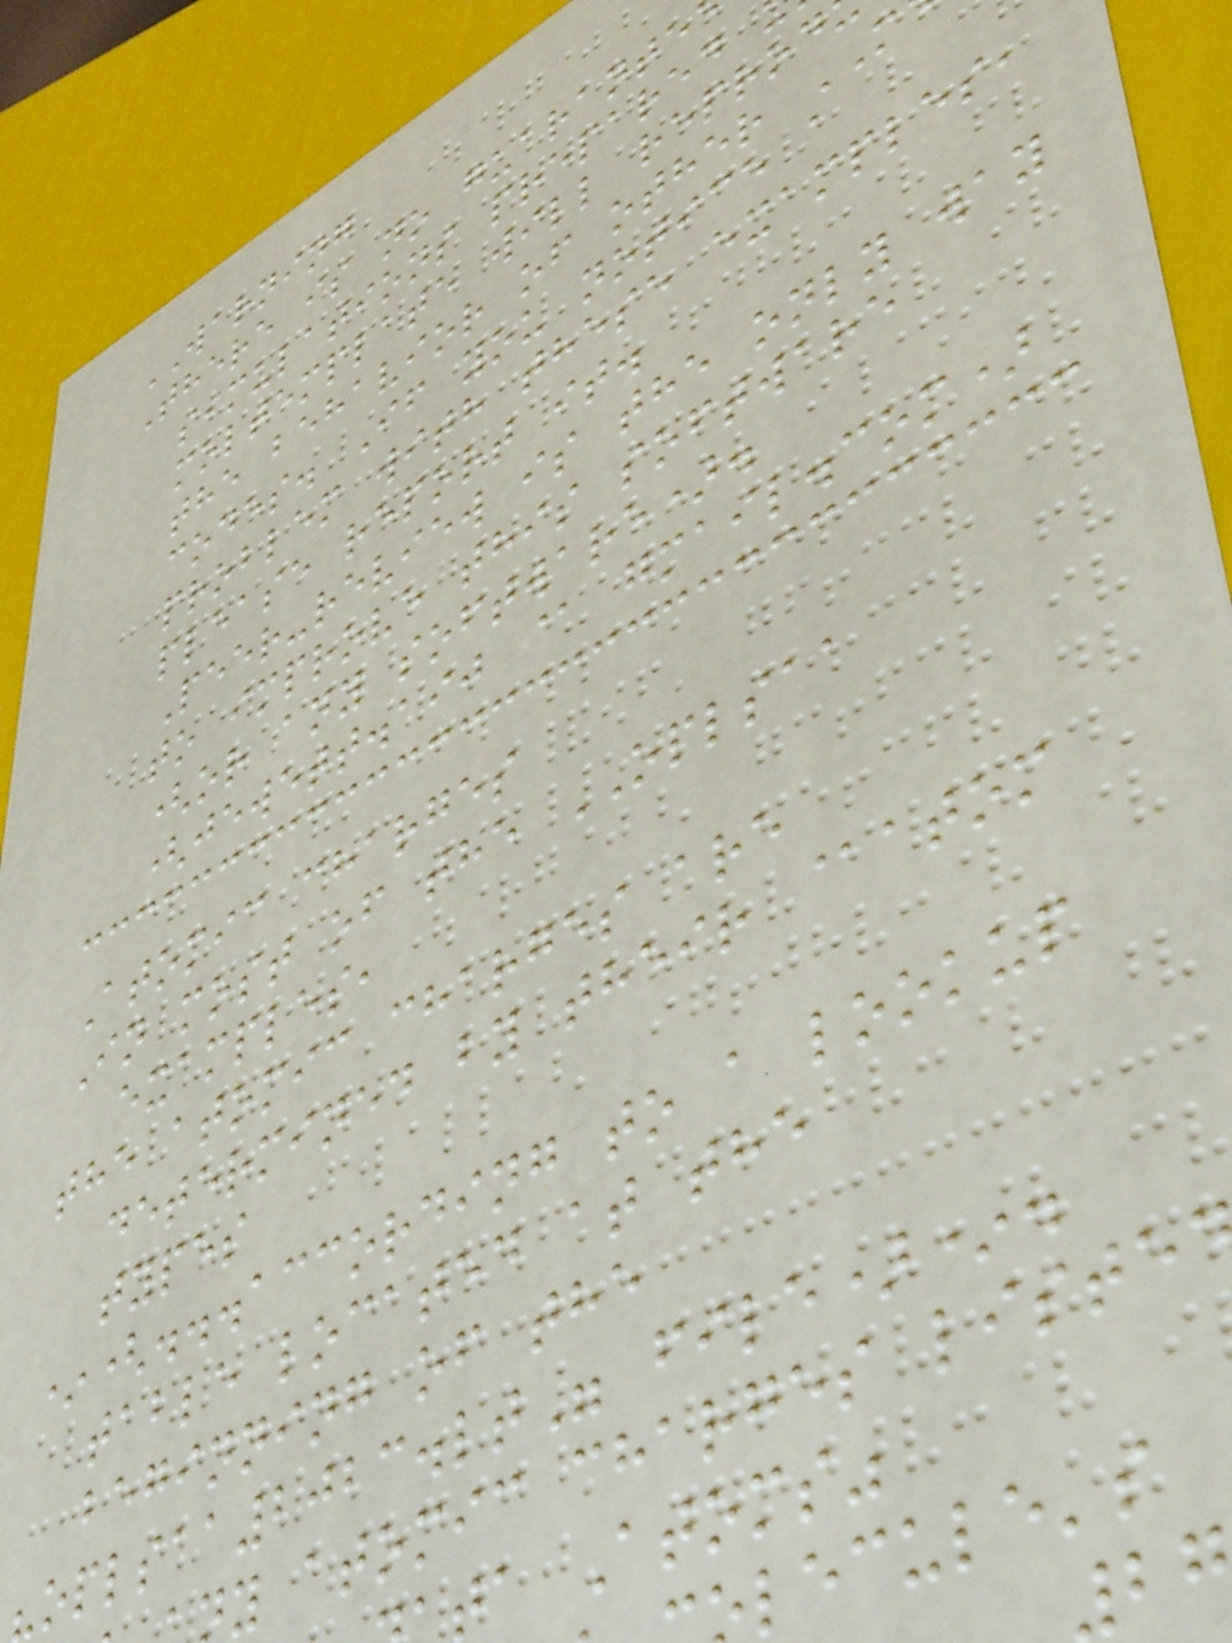WARNING
There is no guarante
simulations prepared
moltemplate will reprod
the behavior of other
codes. If you notice a
problem with these examples,
please report it.
Peer-review is the only way
to improve this software
(or any software).
(jewett.aij @ gmail.com)
Atomic charges
In most of the OPLSAA
examples,
the atomic charges are
determined by their @atom
types
*(...according to a lookup
table located at the
beginning of the
"oplsaa2023.lt" file)*.
y atomic charges liste
ta Atoms"
lecule's
